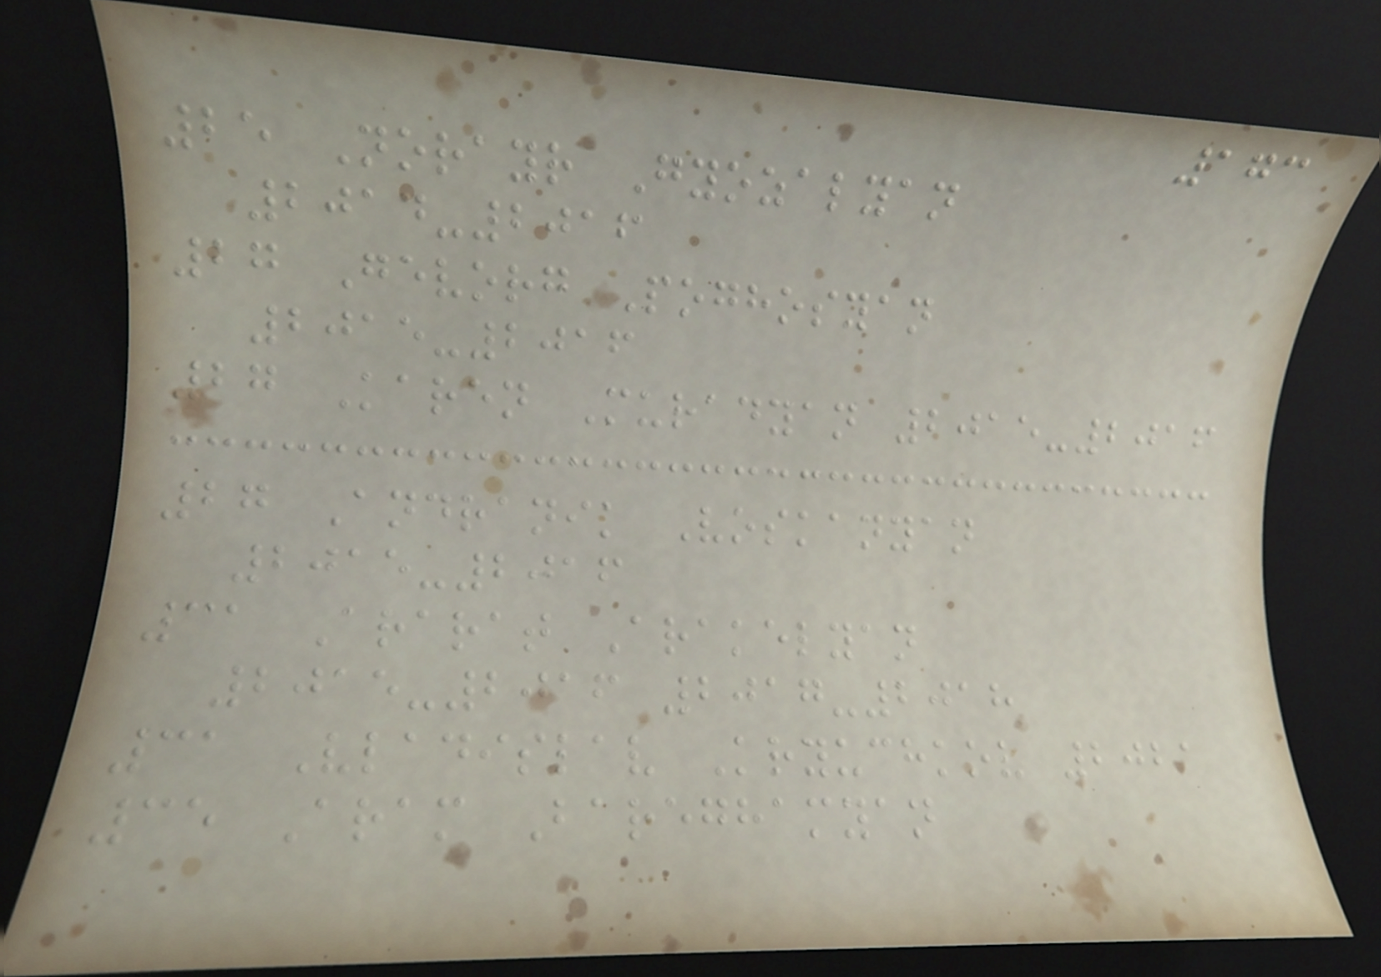173
25 Norayr Gyozalyan
2014-2016
27 Gevorg Poghosyan
2015-2016
27 Karen Muradyan 2015-2016
27 Andranik Voskanyan
2015-2016
31 Ararat Arakelyan
2015-2016 2017-2018
31 Vladislav Kryuchkov 2021
35 Aram Bareghamyan
